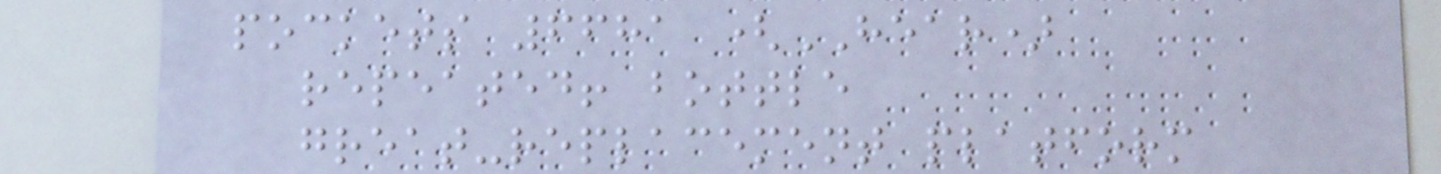pockets 6681 (HEAR)
repeated! bottle
great-replacement platform
